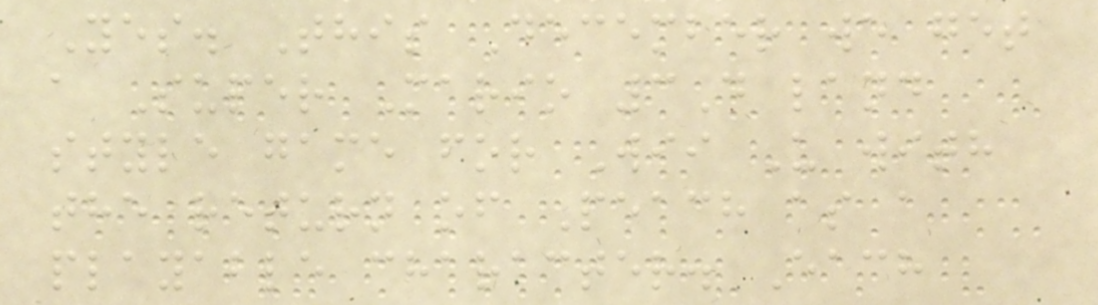Yes. This December we get
a Super Mario 3D land
style game for Wii U with
the return of Peach as a
playable character. Each
